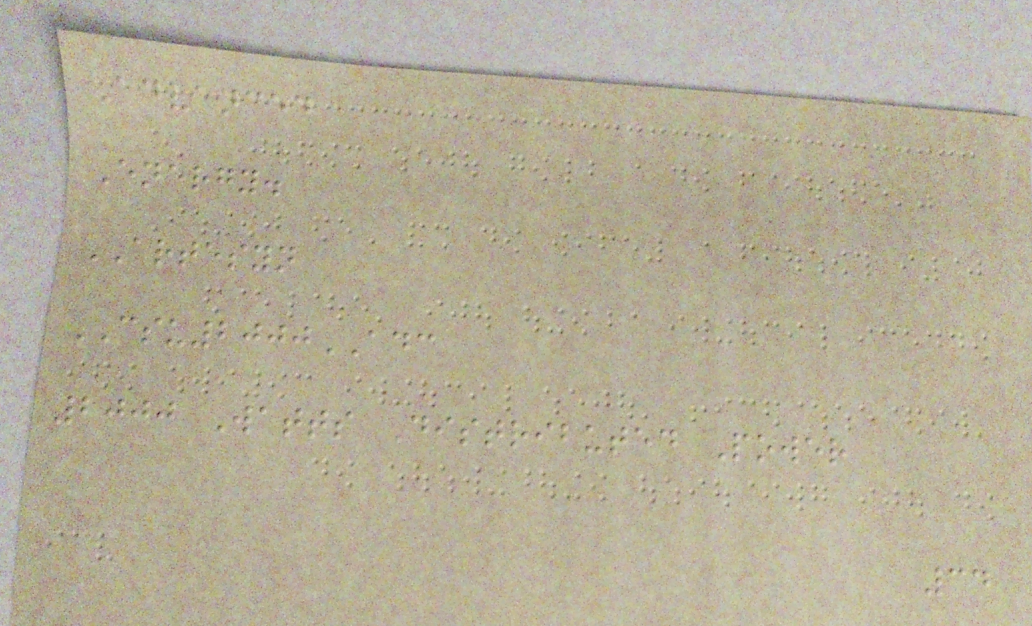Advanced
Energy.
ARTESYN
CSU2000ADC
2000 Watts Distributed Power
34
